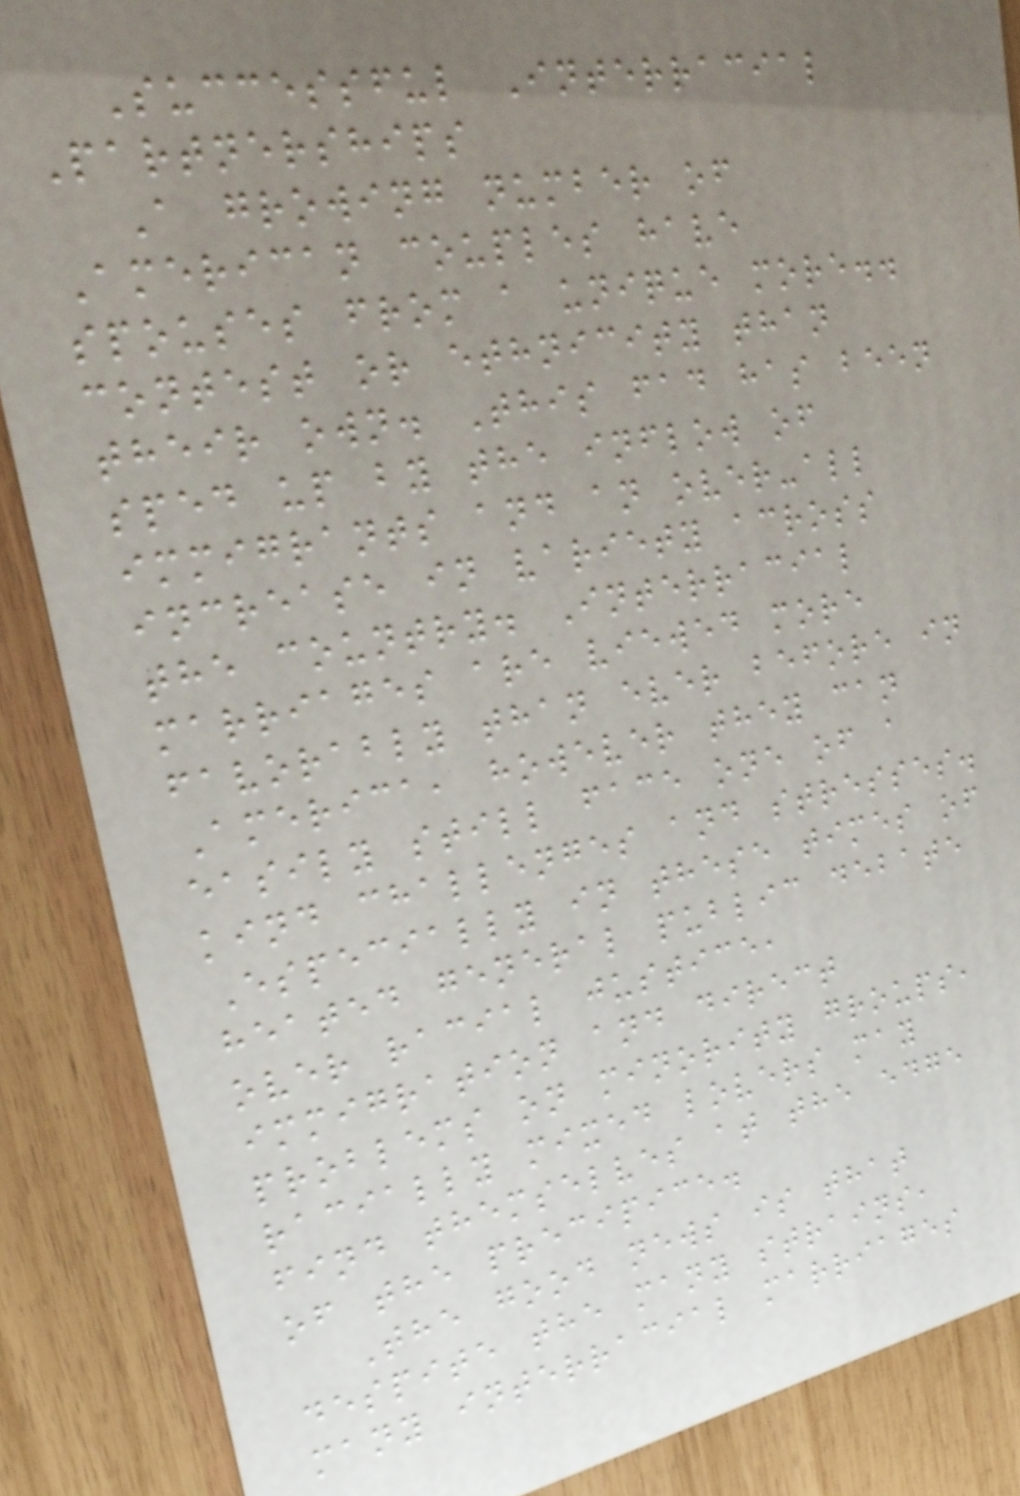Successful Interracial
Partnerships
A growing number of
American couples have
spouses from a unique more..
contest or ethnicity than
their own. This fad has been
sped up by the inflow of
immigrants and an over-all
increase in variety across
the country. Interracial
marriages are viewed more
favorably than ever before in
America, however they can
easily still face one of a
kind challenges and stresses.
Especially in these times of
heated general public debate
over racial justice,
immigration and direct
problems on minority groups,
racially mixed lovers may
find themselves at the edge
of the precipice.
The good news is that
despite the many strains,
many interracial marriages
